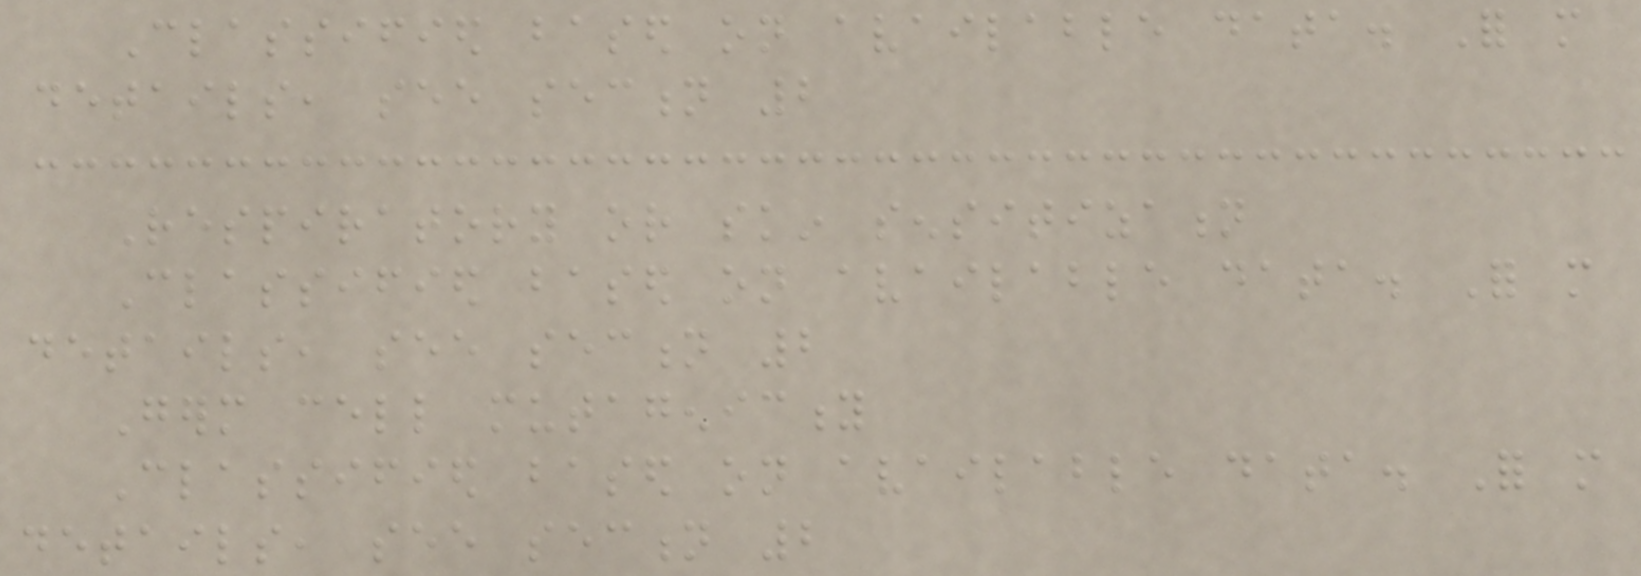Classified based on available data. For more
details, see section 2
Respiratory or skin sensitization
Classified based on available data. For more
details, see section 2
Germ cell mutagenicity
Classified based on available data. For more
details, see section 2
